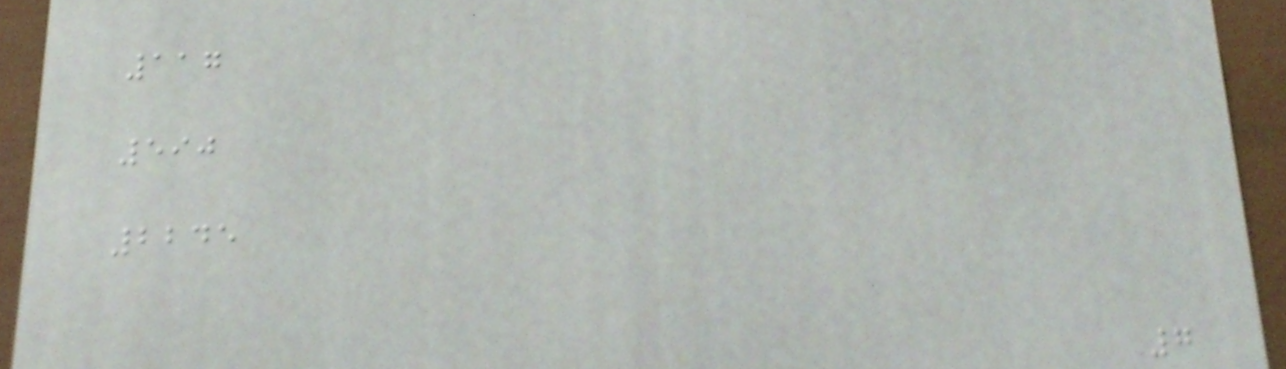117
590
2245
7
